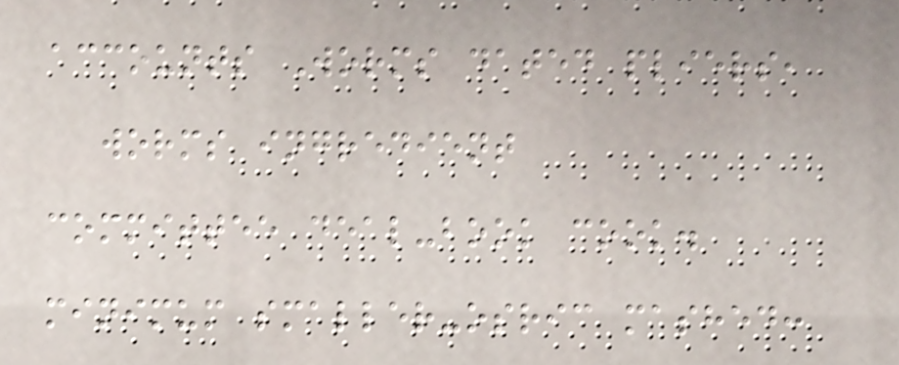accounts Worms dated pliers,
worms ingredient
committee deal-book cook.
minimum smaller-osric mashed:
